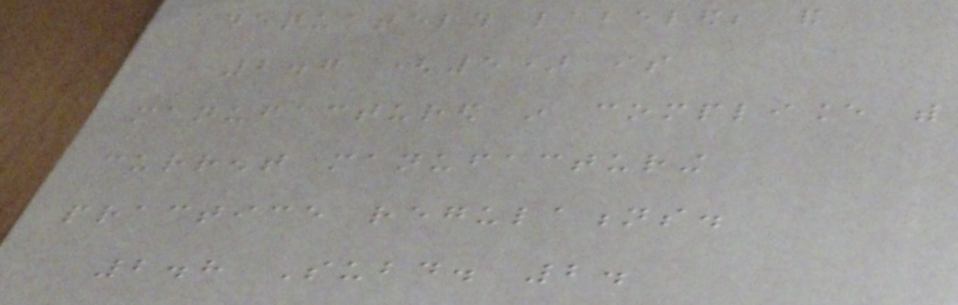adequately labeled; and
2.7 (5) is
manufactured in compliance with
current manufacturing
practice regulations.
2.8 Subd. 2.
